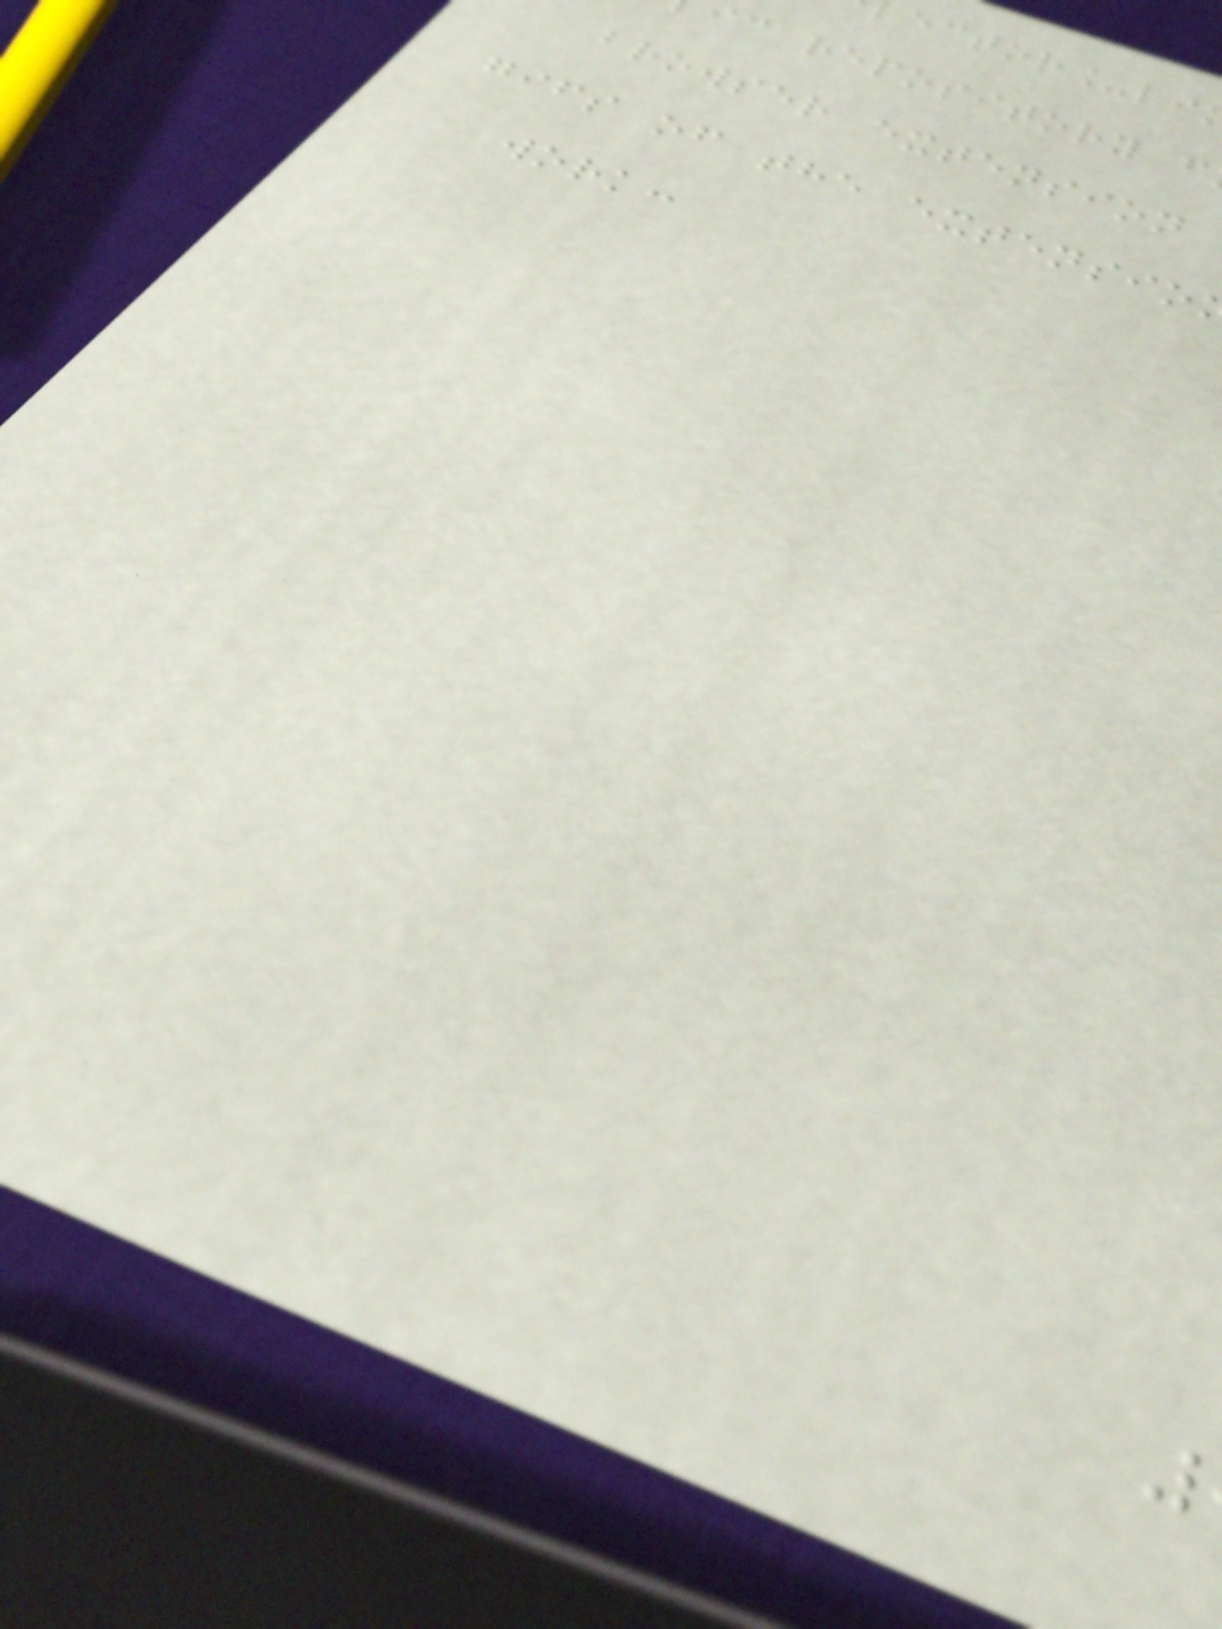ic repository f
browser extension
gifs of the extensio
work:
